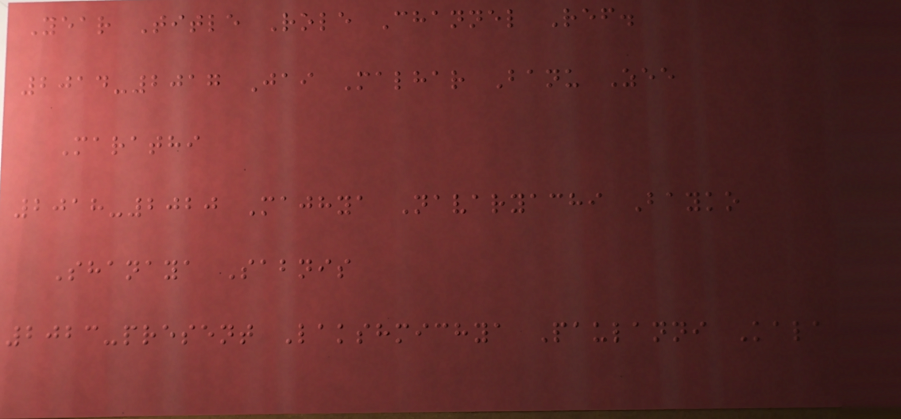Year Title Role Channel Ref.
2014-2017 Jai Malhar Banu Zee
Marathi
2018-2020 Majhya Navaryachi Bayko
Shanaya Sabnis
2023-present Lakshmichya Paulanni Kala
